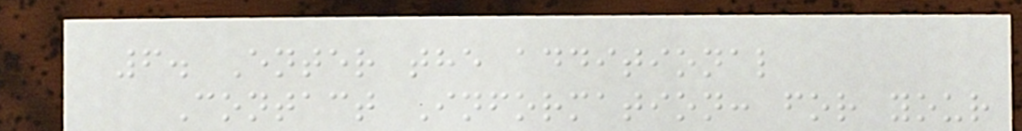6. Enter the additional
Contact Information: for your
